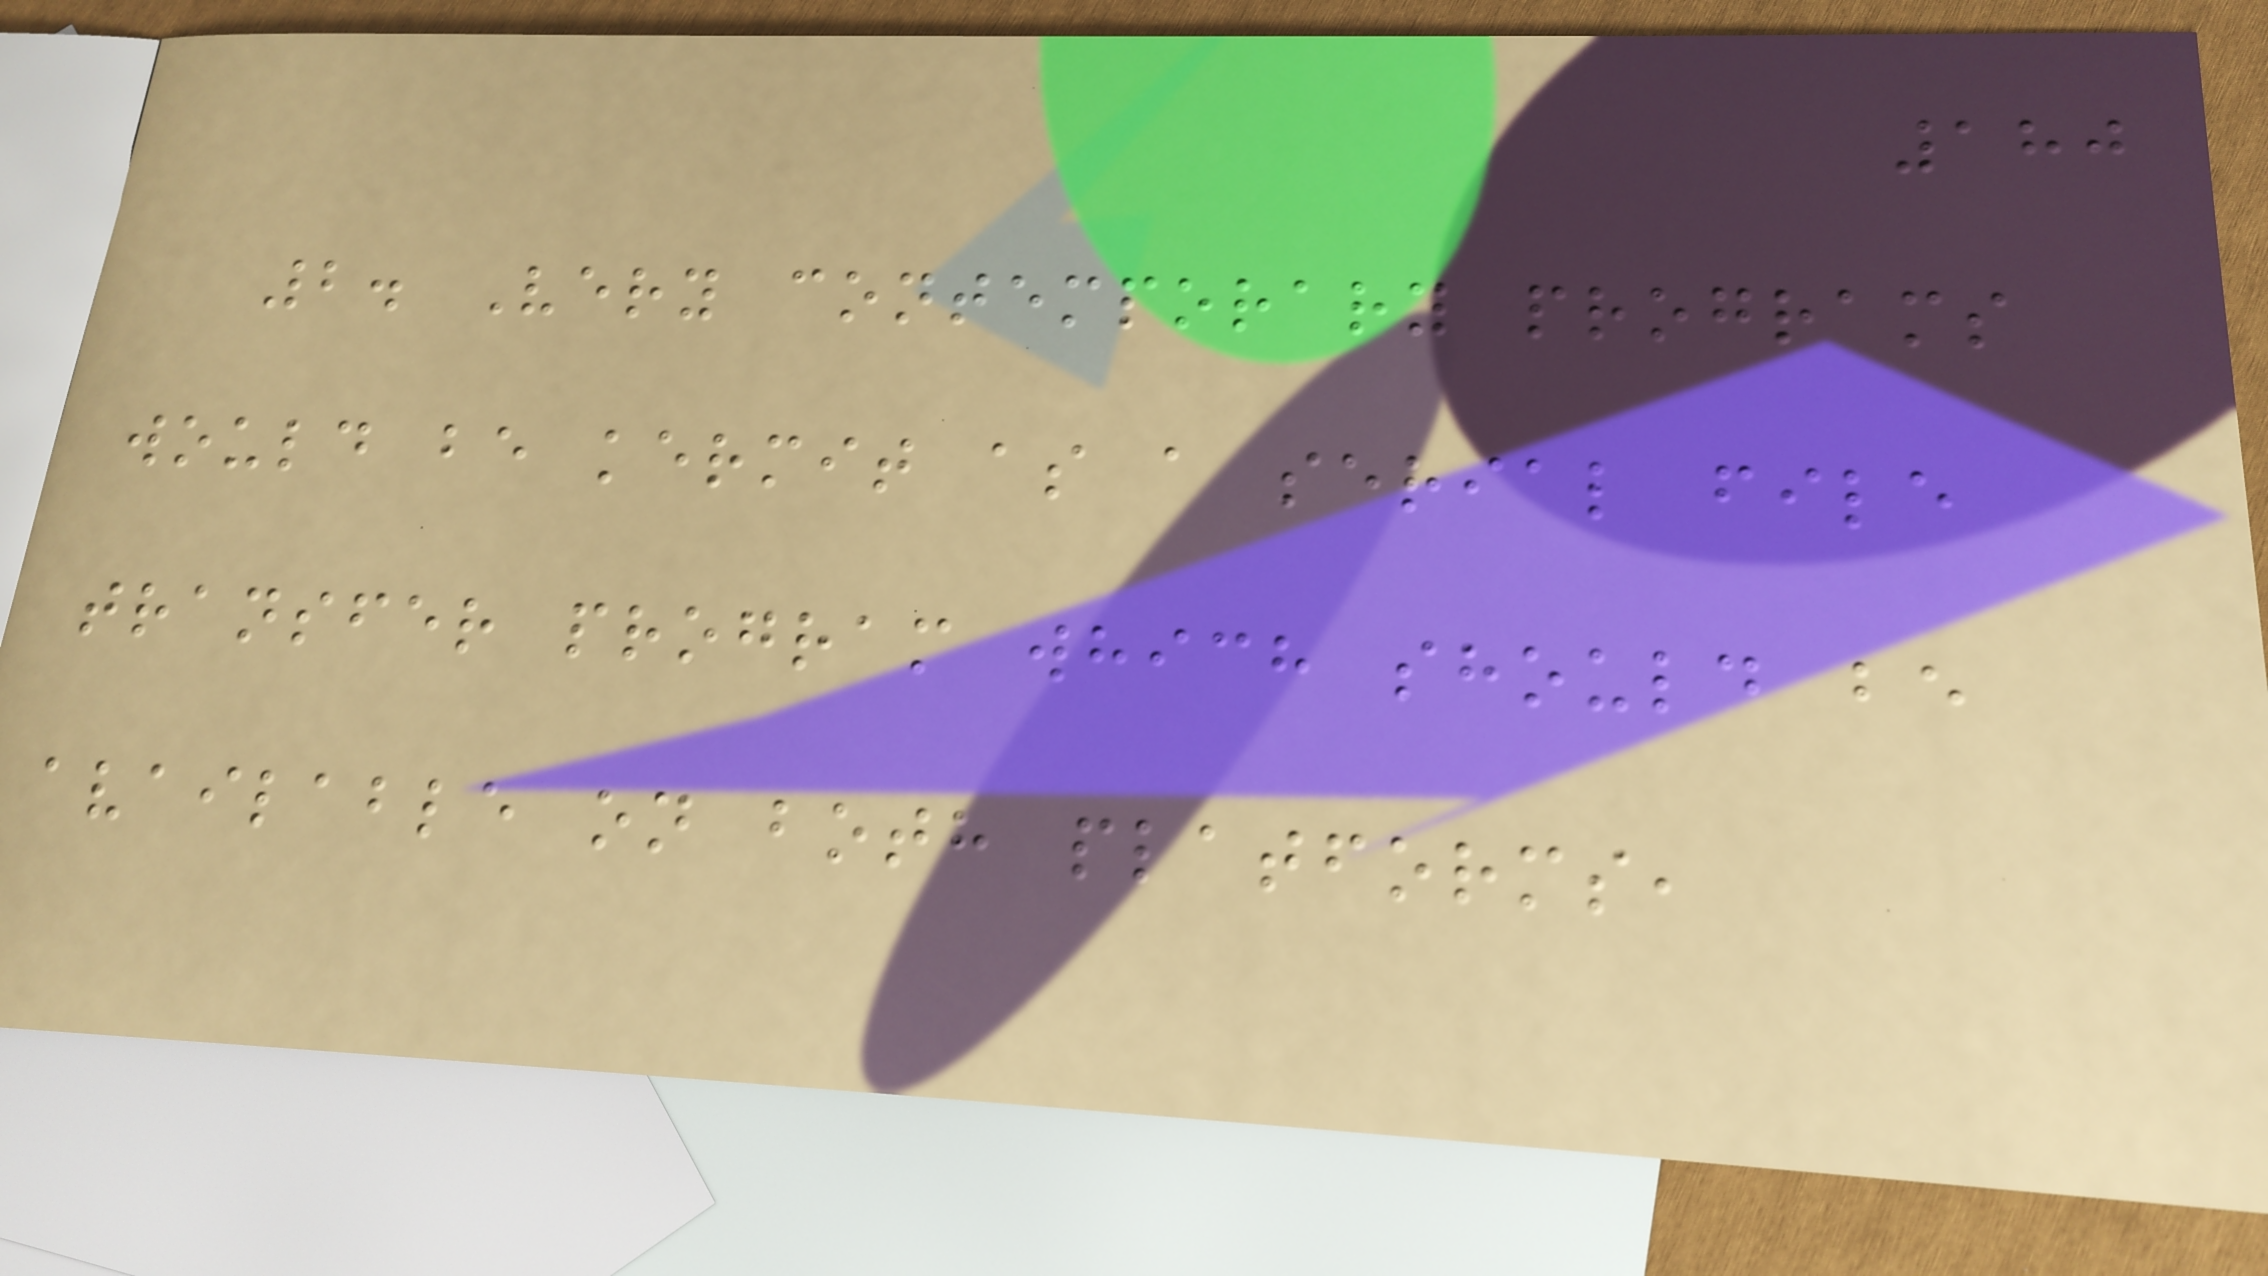180
2. Very contemporary programs
would be kermit as a serial file
transfer program which should be
available on both platforms,
